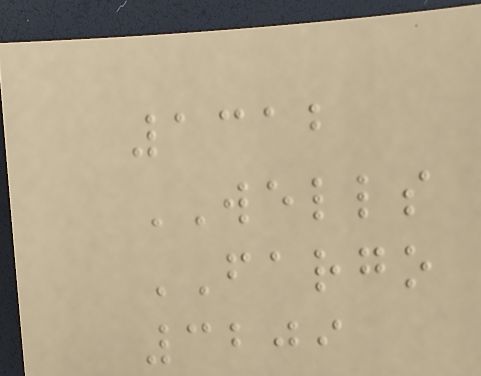1312
WELLS
FARGO
3209
